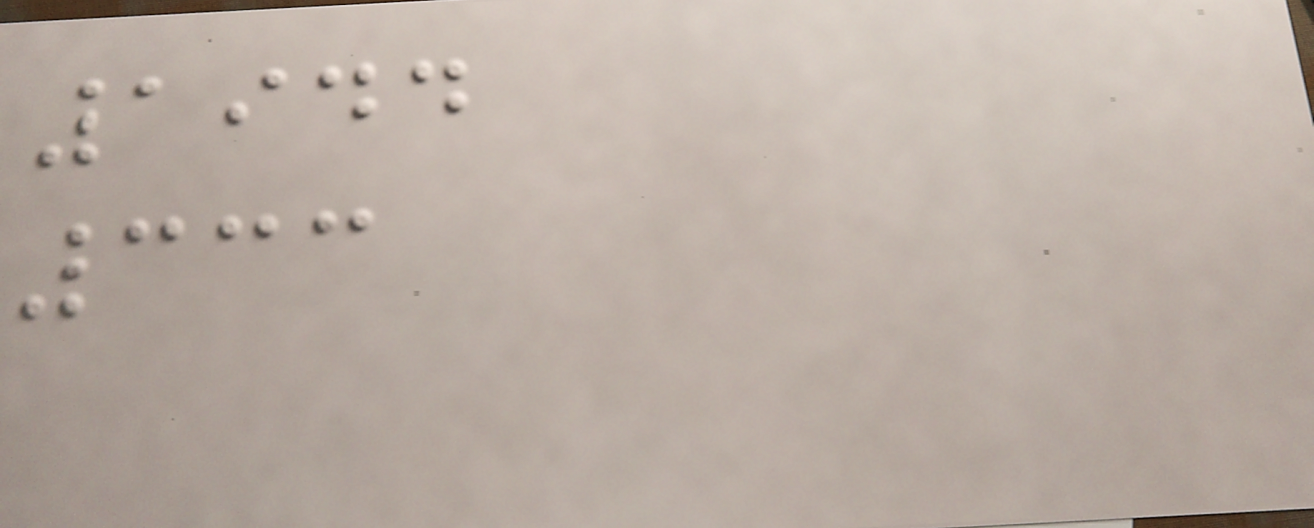1944
333
